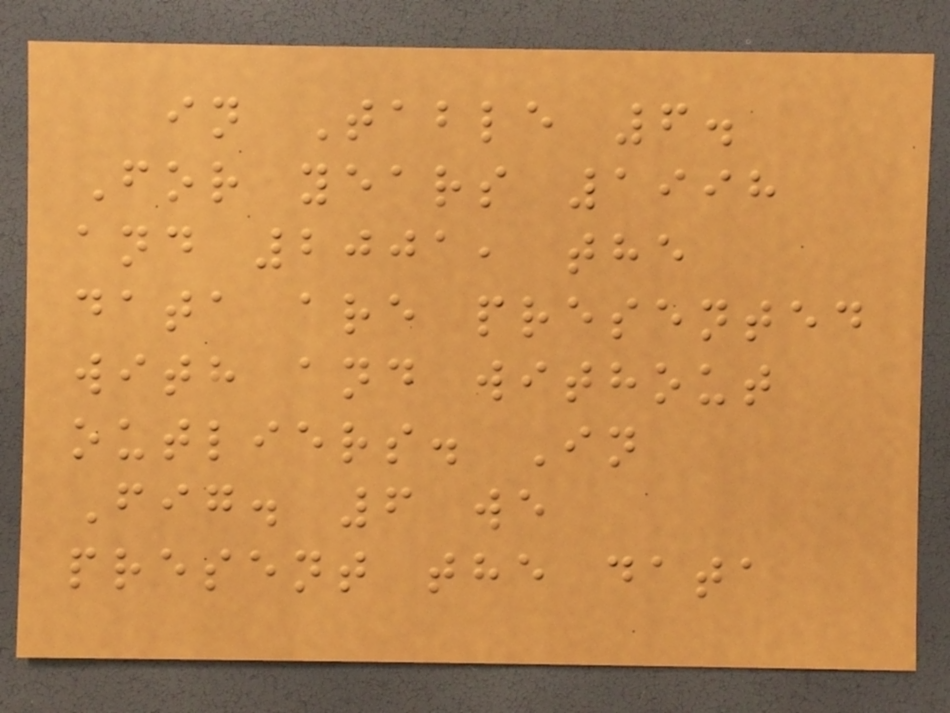in Table 6.
For years 1998
and 2001, the
data are presented
with and without
outliers. In
Fig. 6 we
present the data
